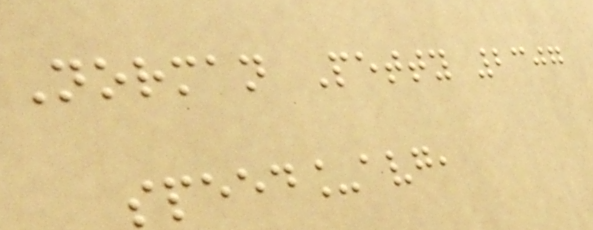Norman Petty 2307
speed_avg,
